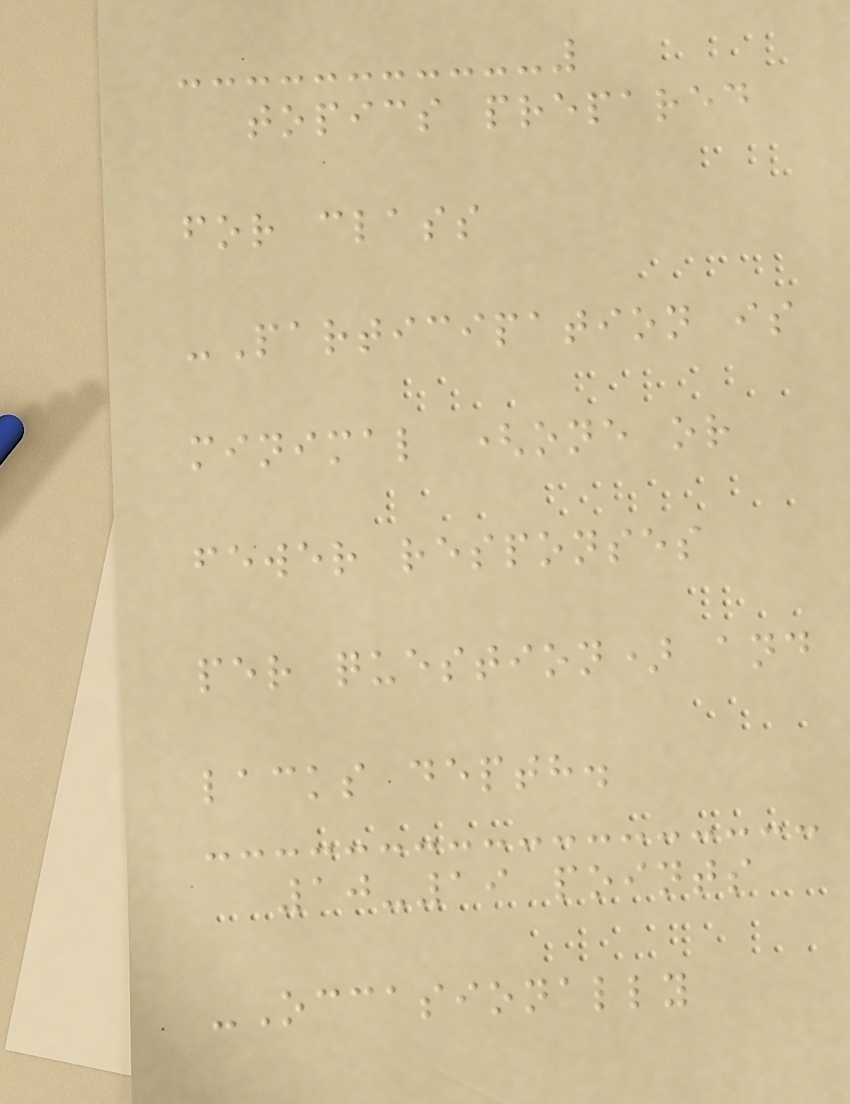topics prepared
for class
-Participation is
minimal (one or
fewer responses
per question) and
lacks depth.
10-19 points
-Occasionally
